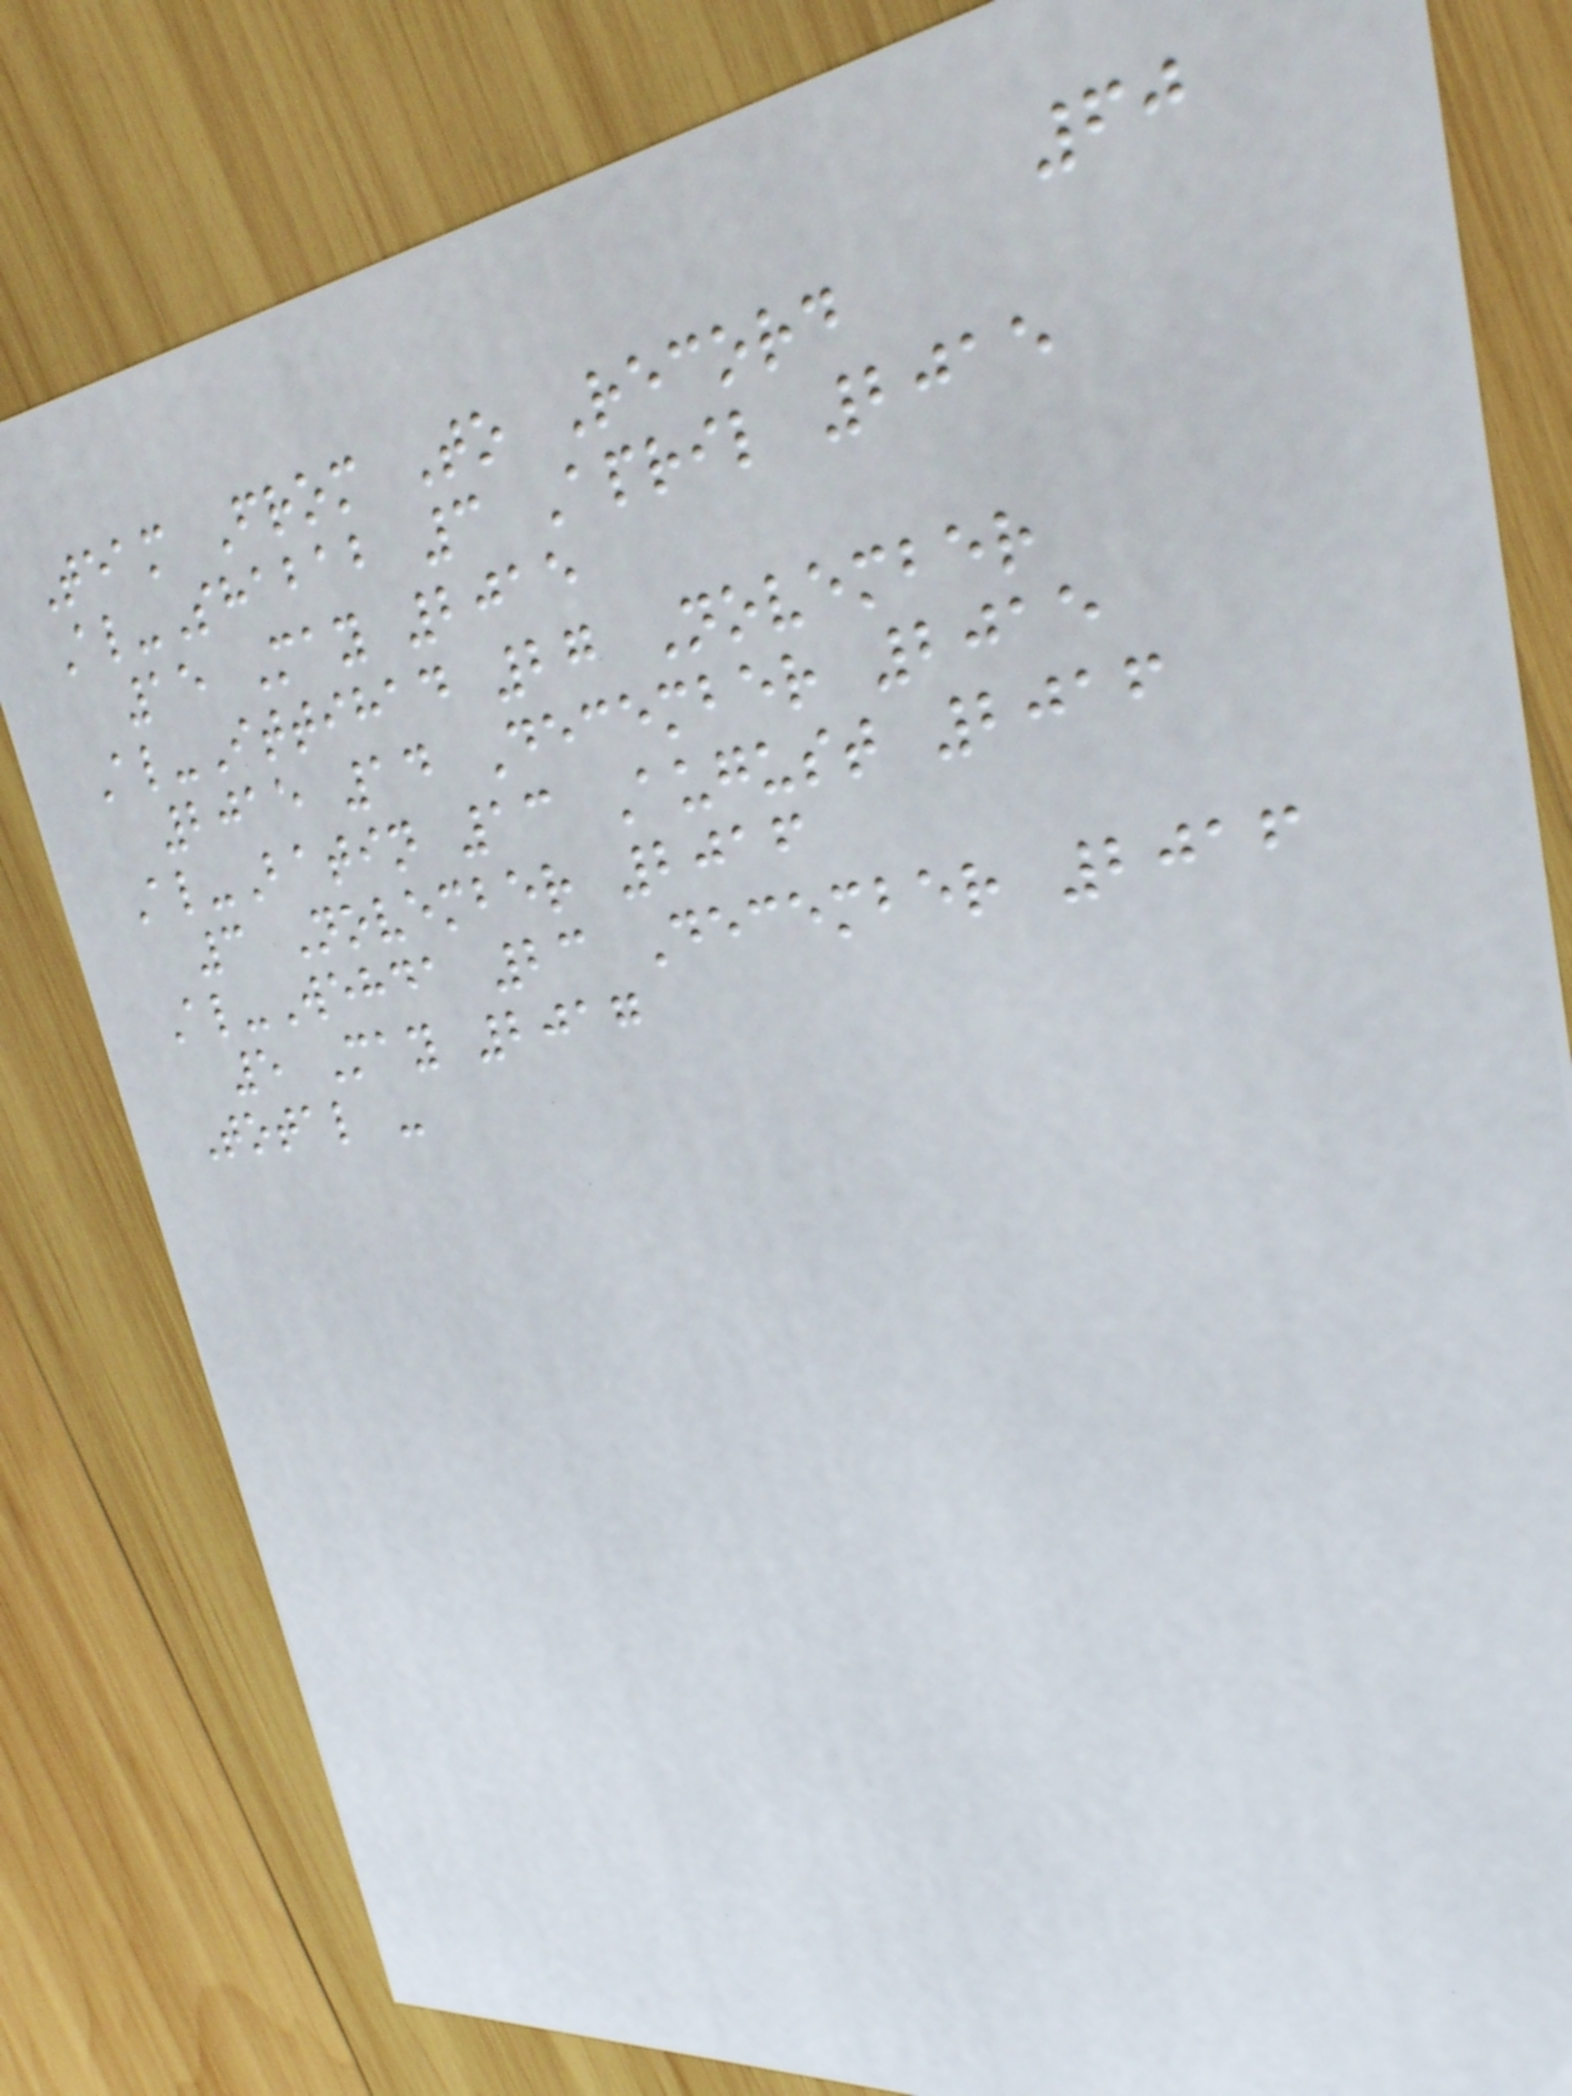60
Team From To Record
Al-Shabab 3 April 2015
15 May 2015
Al-Ittihad 27 November
2015 14 December 2015
Al-Batin 13 August 2016
3 November 2016
Al-Wehda 23 December 2016
5 May 2017
Total -
